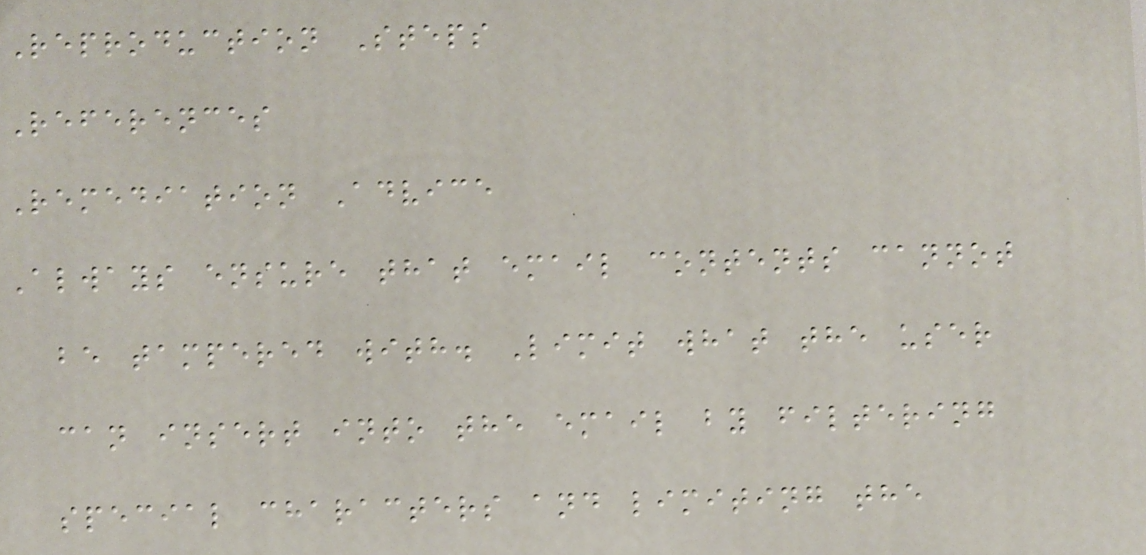Reproduction Steps
References
Remediation Advice
Always ensure that email contents cannot
be tampered with. Limit what the user
can insert into the email by filtering
special characters and limiting the
